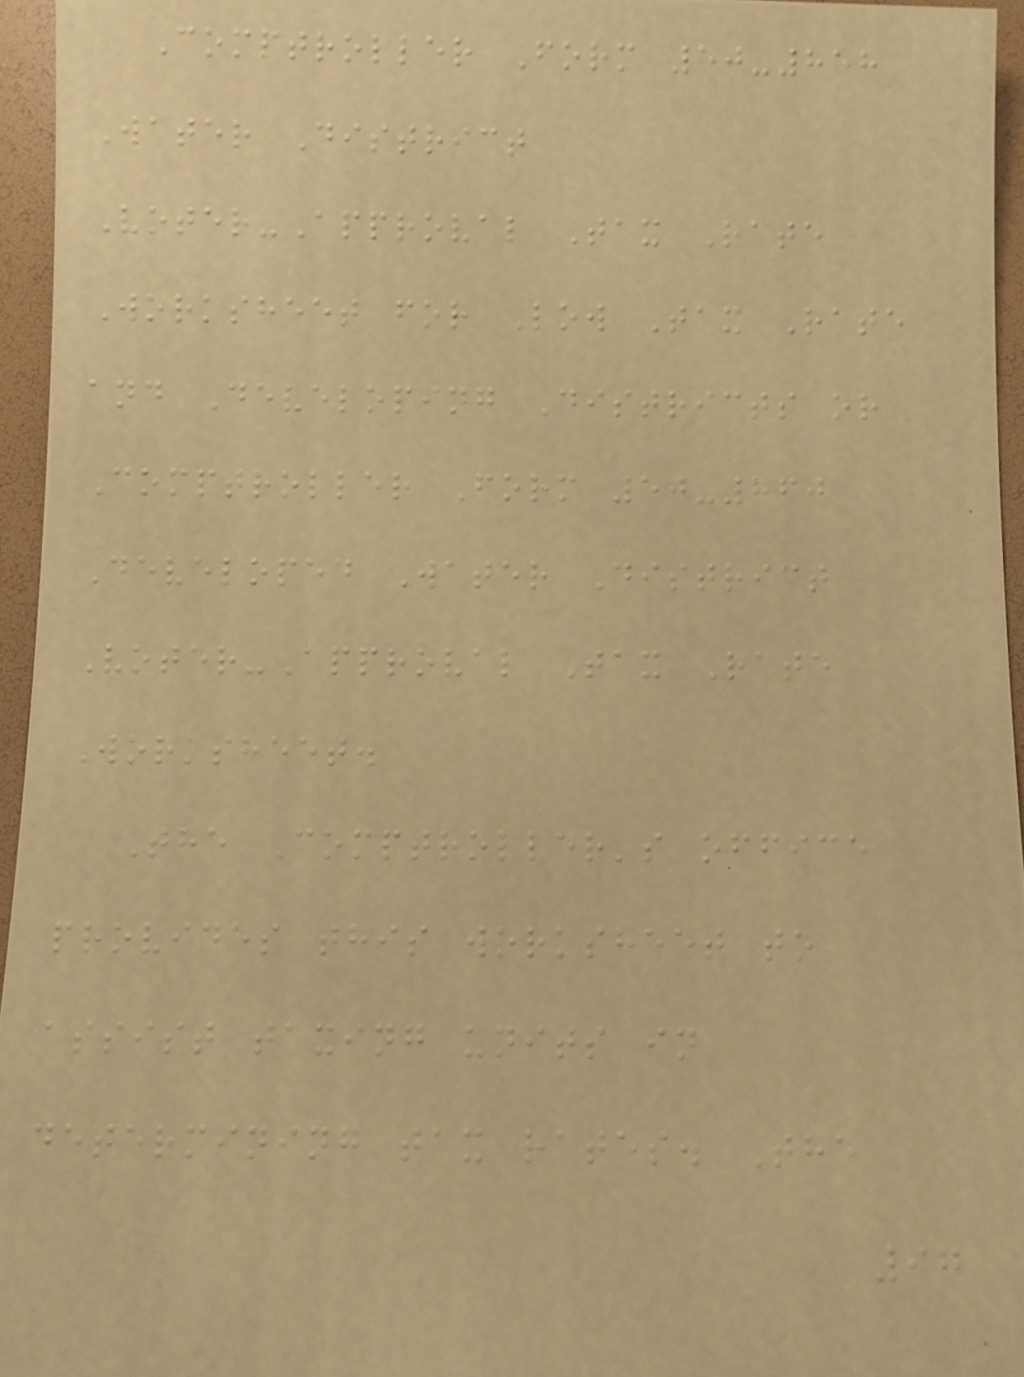Comptroller Form 50-858
Water District
Voter-Approval Tax Rate
Worksheet for Low Tax Rate
and Developing Districts or
Comptroller Form 50-860
Developed Water District
Voter-Approval Tax Rate
Worksheet.
The Comptroller's office
provides this worksheet to
assist taxing units in
determining tax rates. The
97
